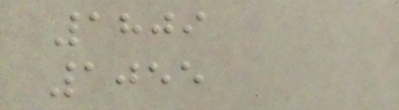1809
1055
